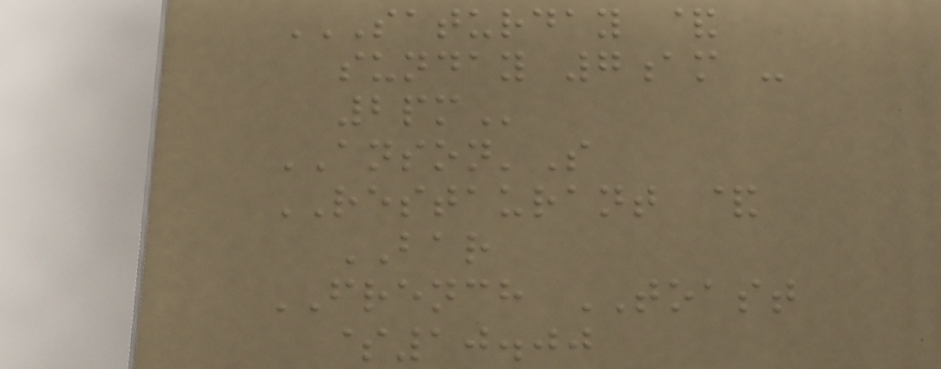SATURDAY &
SUNDAY 7AM -
2PM
ANSON'S
RESTAURANT &
BAR
FRENCH TOAST
$10.00
